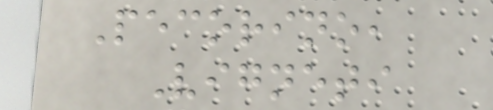Pecorino,
Vigneti
